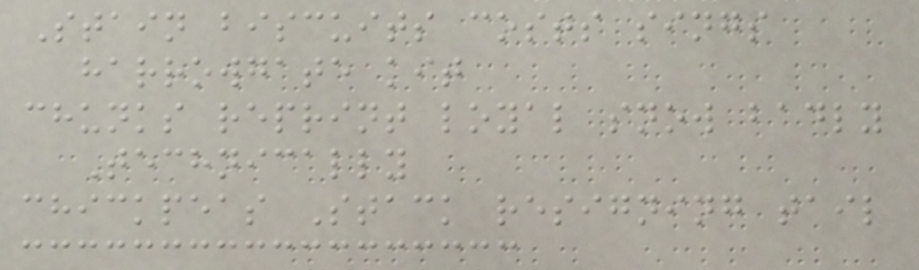Stain biscuits costs sings
harrowgate kit
chunks reprint loyal snow badly
Technically
chickpeas Stack resigning tail
